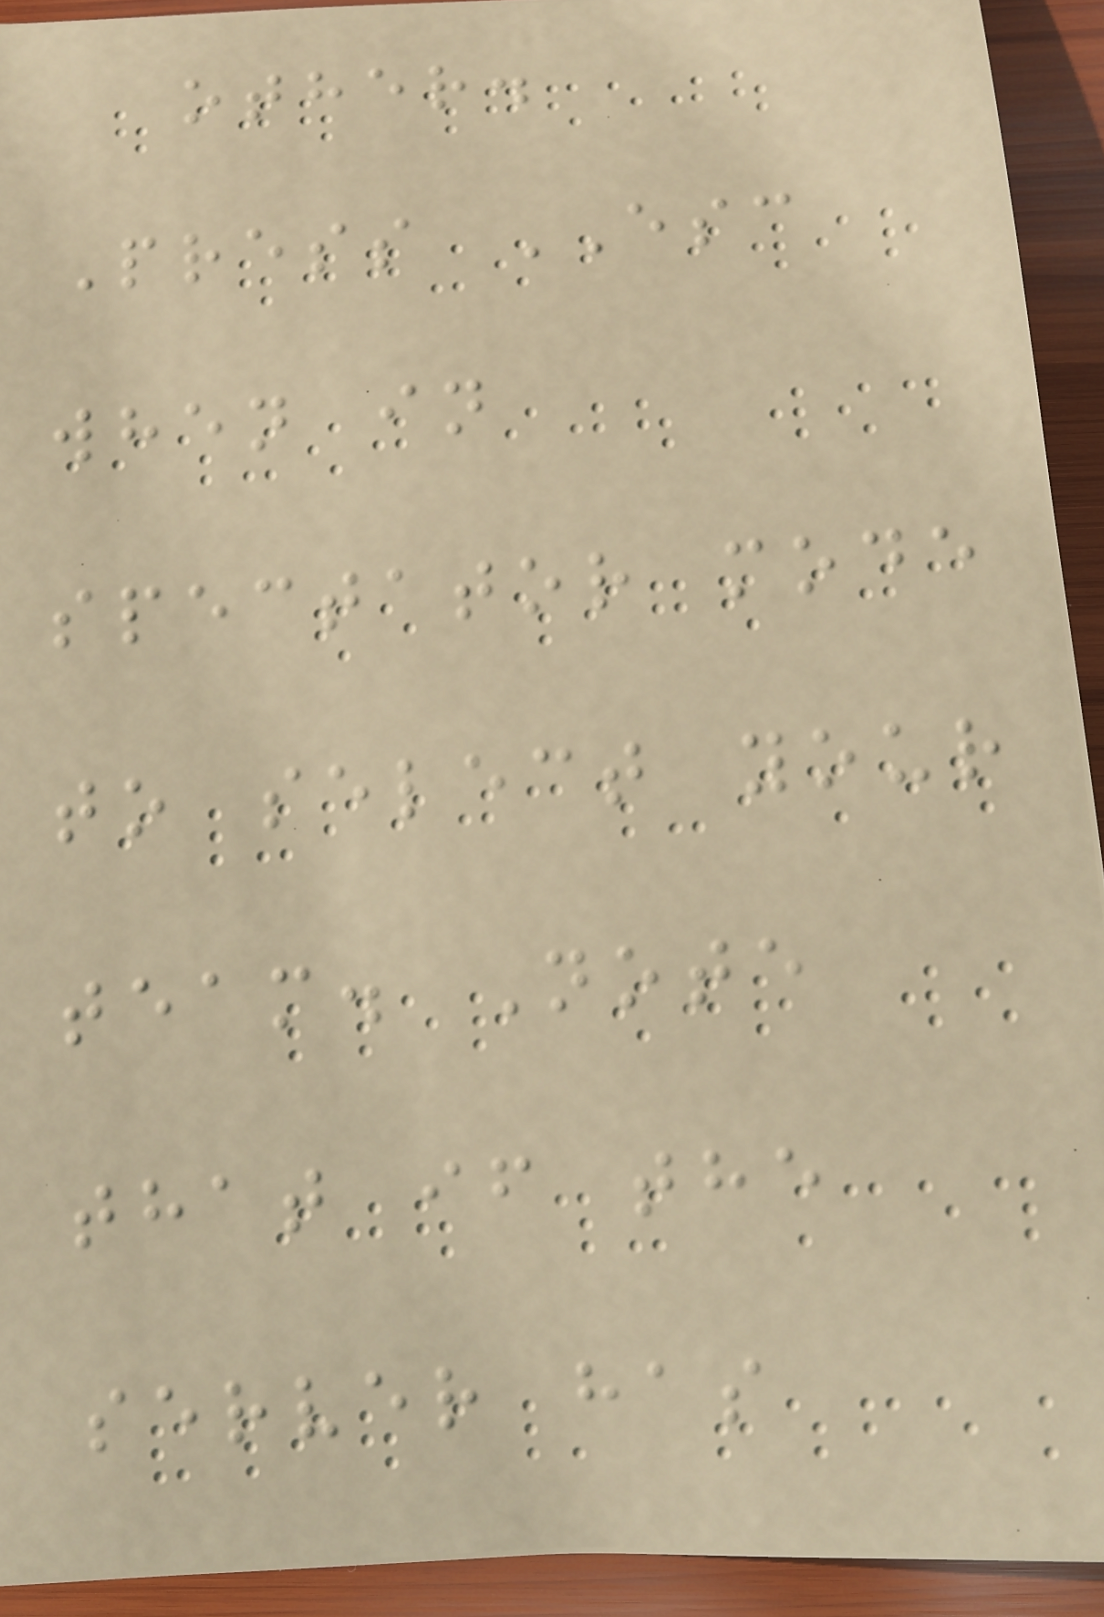other.
Press ESC
when in
spectator mode
to select your
team. Note
that if the
server has
